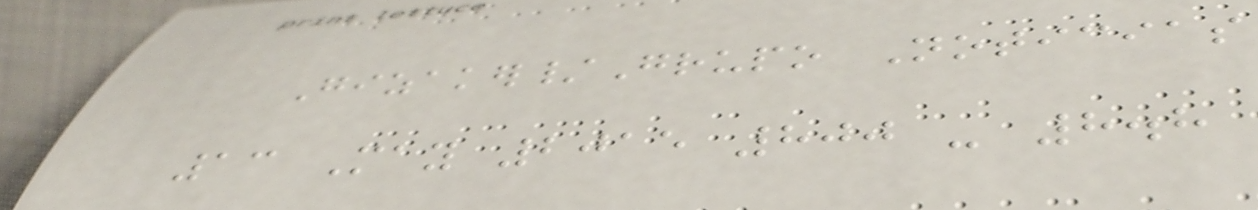Gizaker/Grupo Noticias
13 May 2015 800 - 8.8
